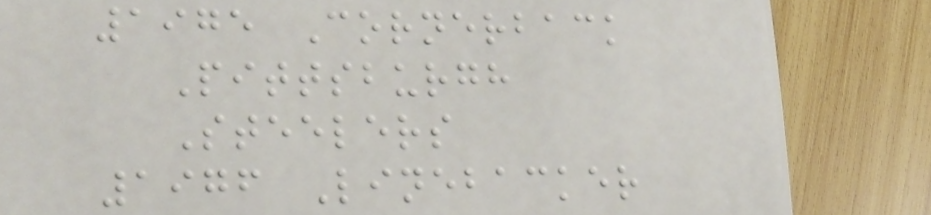1975 Cornerback
Pittsburgh
Steelers
1976 Linebacker
